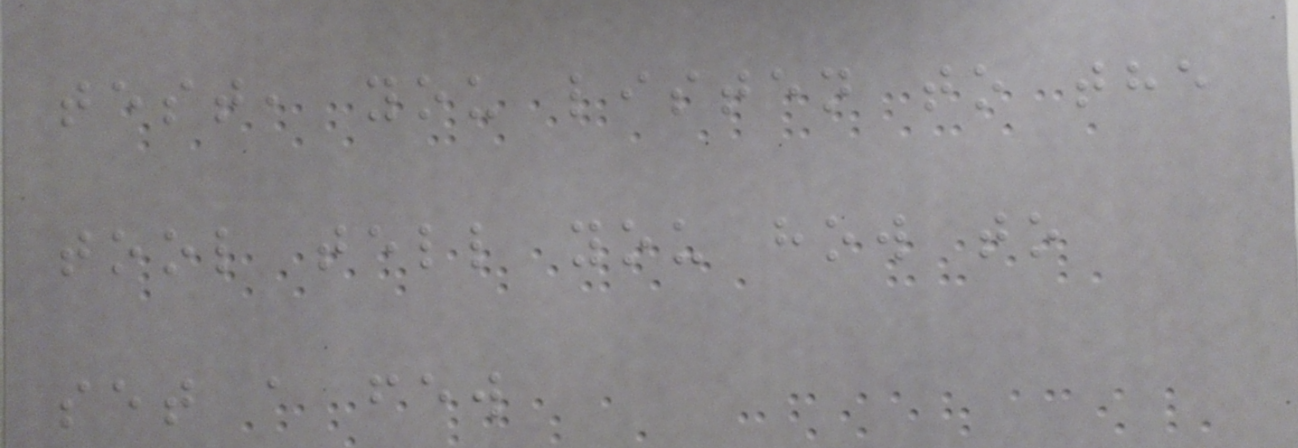test, you listen to the
tool tell you how to
set a few
